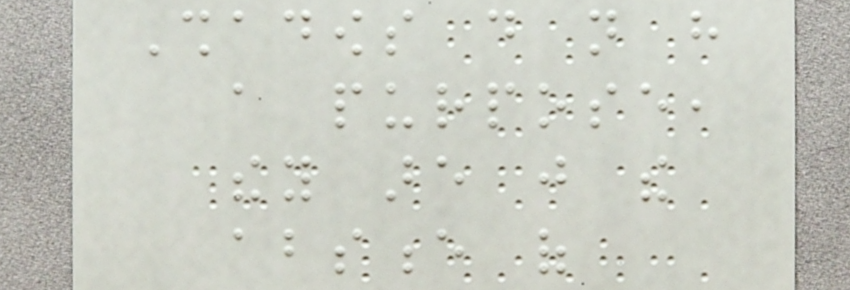Shadows do not have
a purpose,
they are just the
absence of
